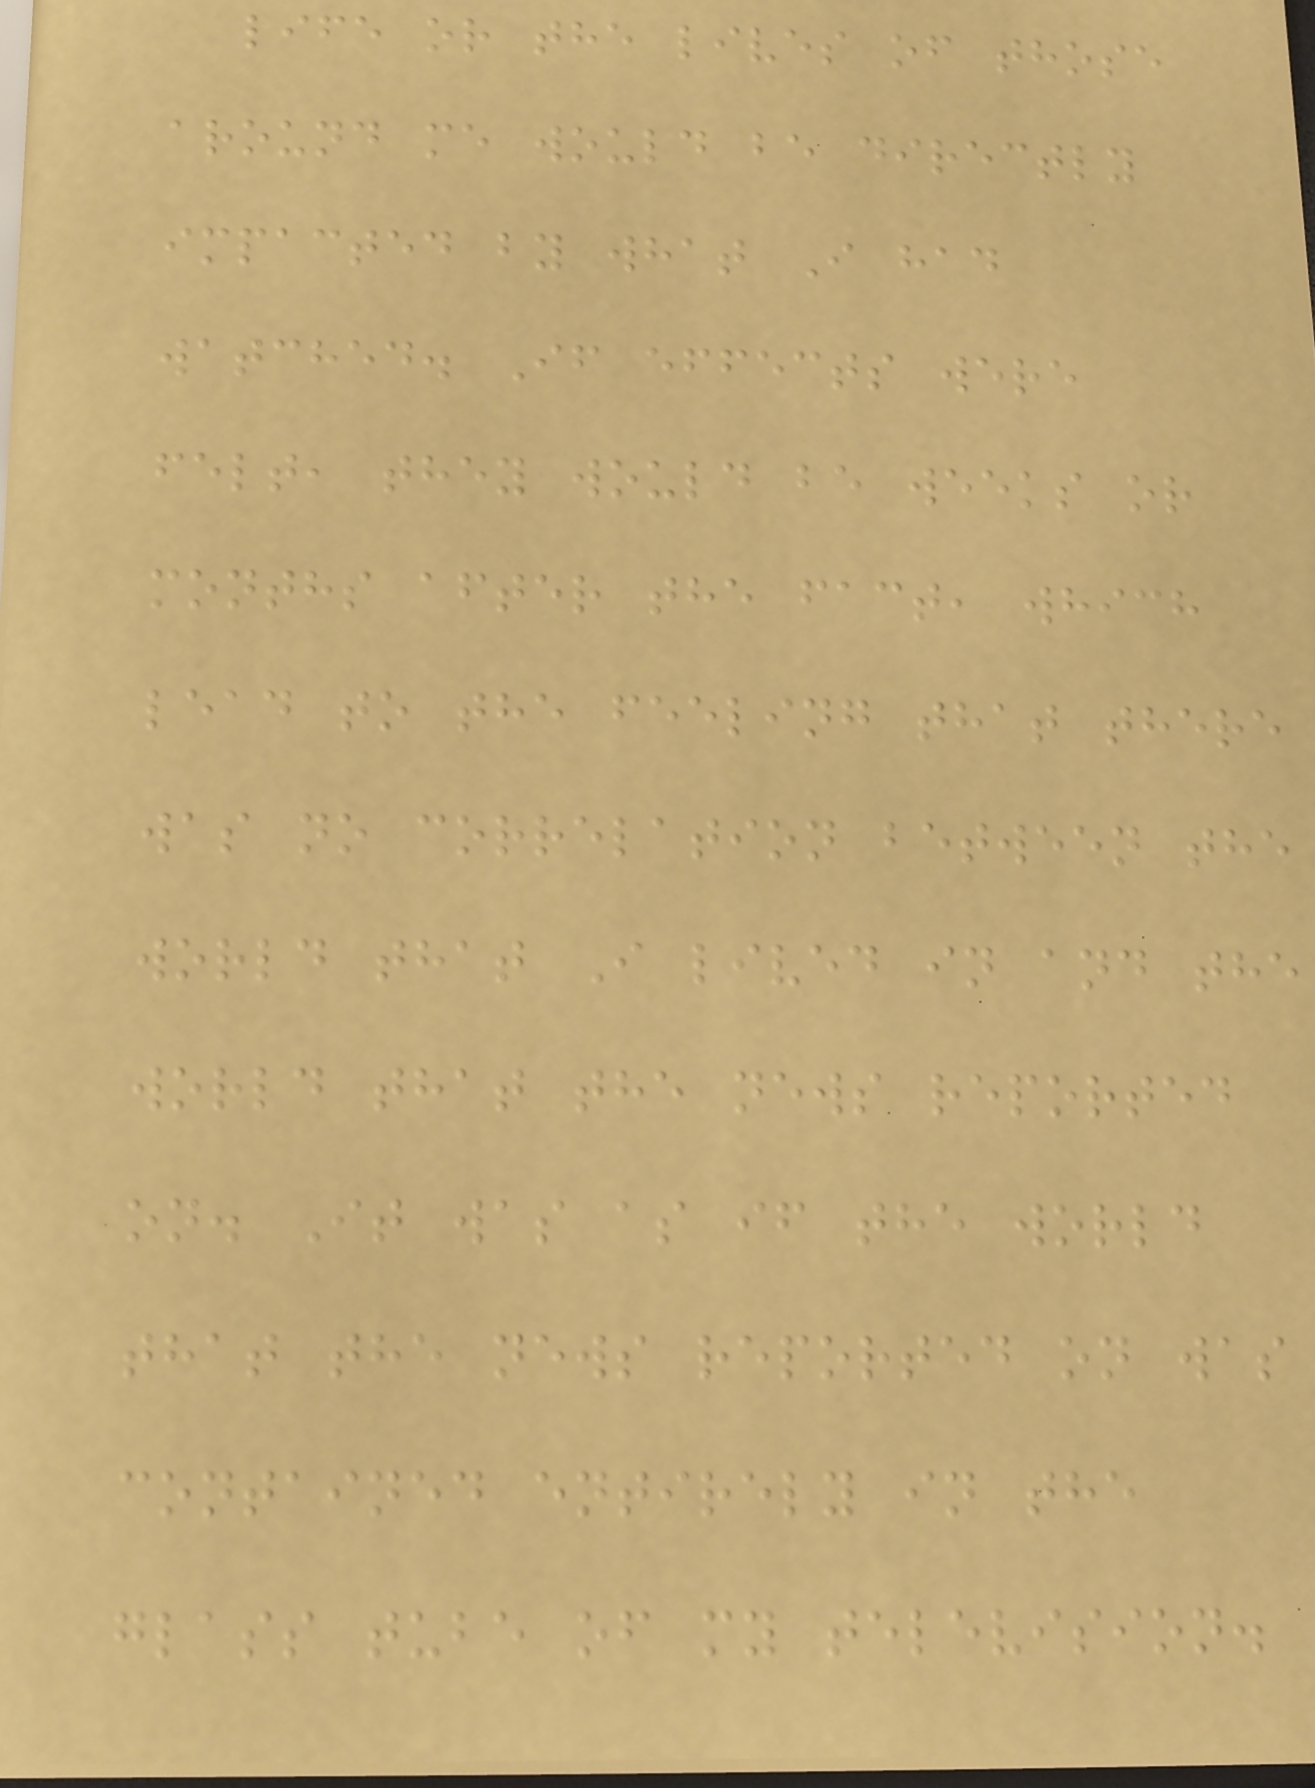life or the lives of those
around me would be directly
impacted by what I had
watched. If effects were
felt, they would be weeks or
months after the fact, which
lead to the feeling that there
was no correlation between the
world that I lived in and the
world that the news reported
on. It was as if the world
that the news reported on was
contained entirely in the
glass tube of my television.
